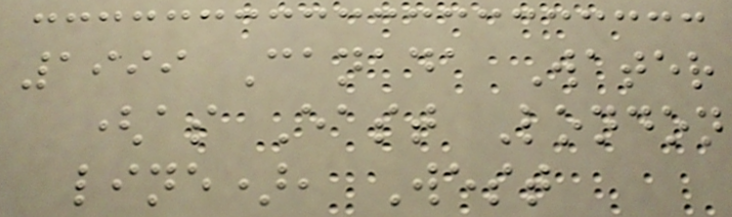1999 Canada Water
(as East London
line), West
